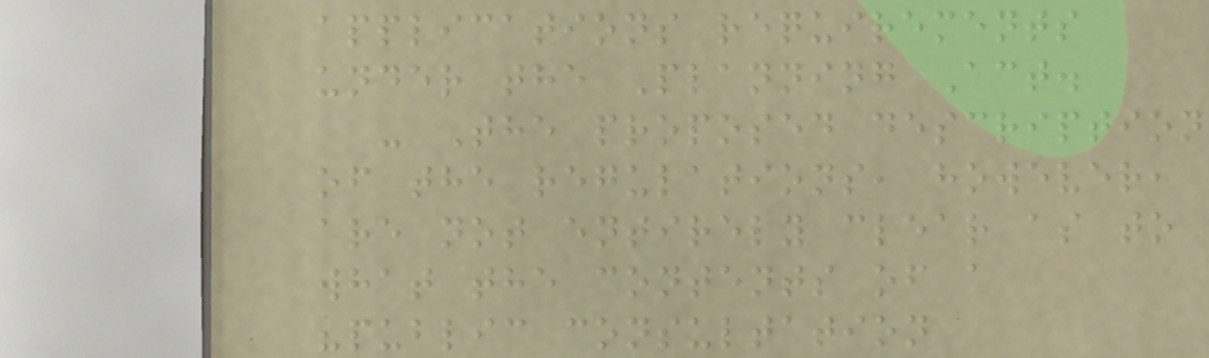applications requirements
under the Planning Act.
- The proposed description
of the regulations, however,
are not entirely clear as to
what the contents of a
"public consultation
